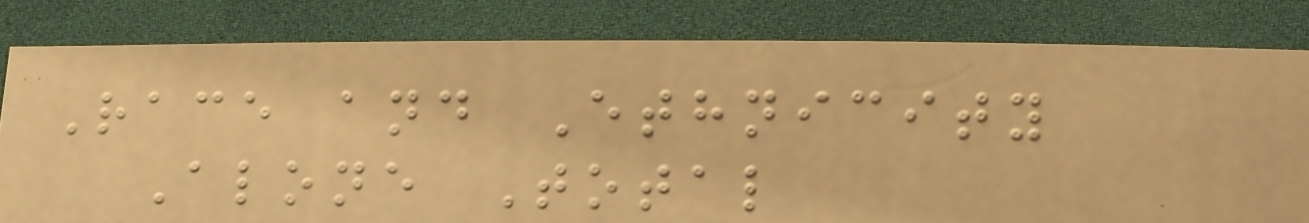Race and Ethnicity
Alone Total
